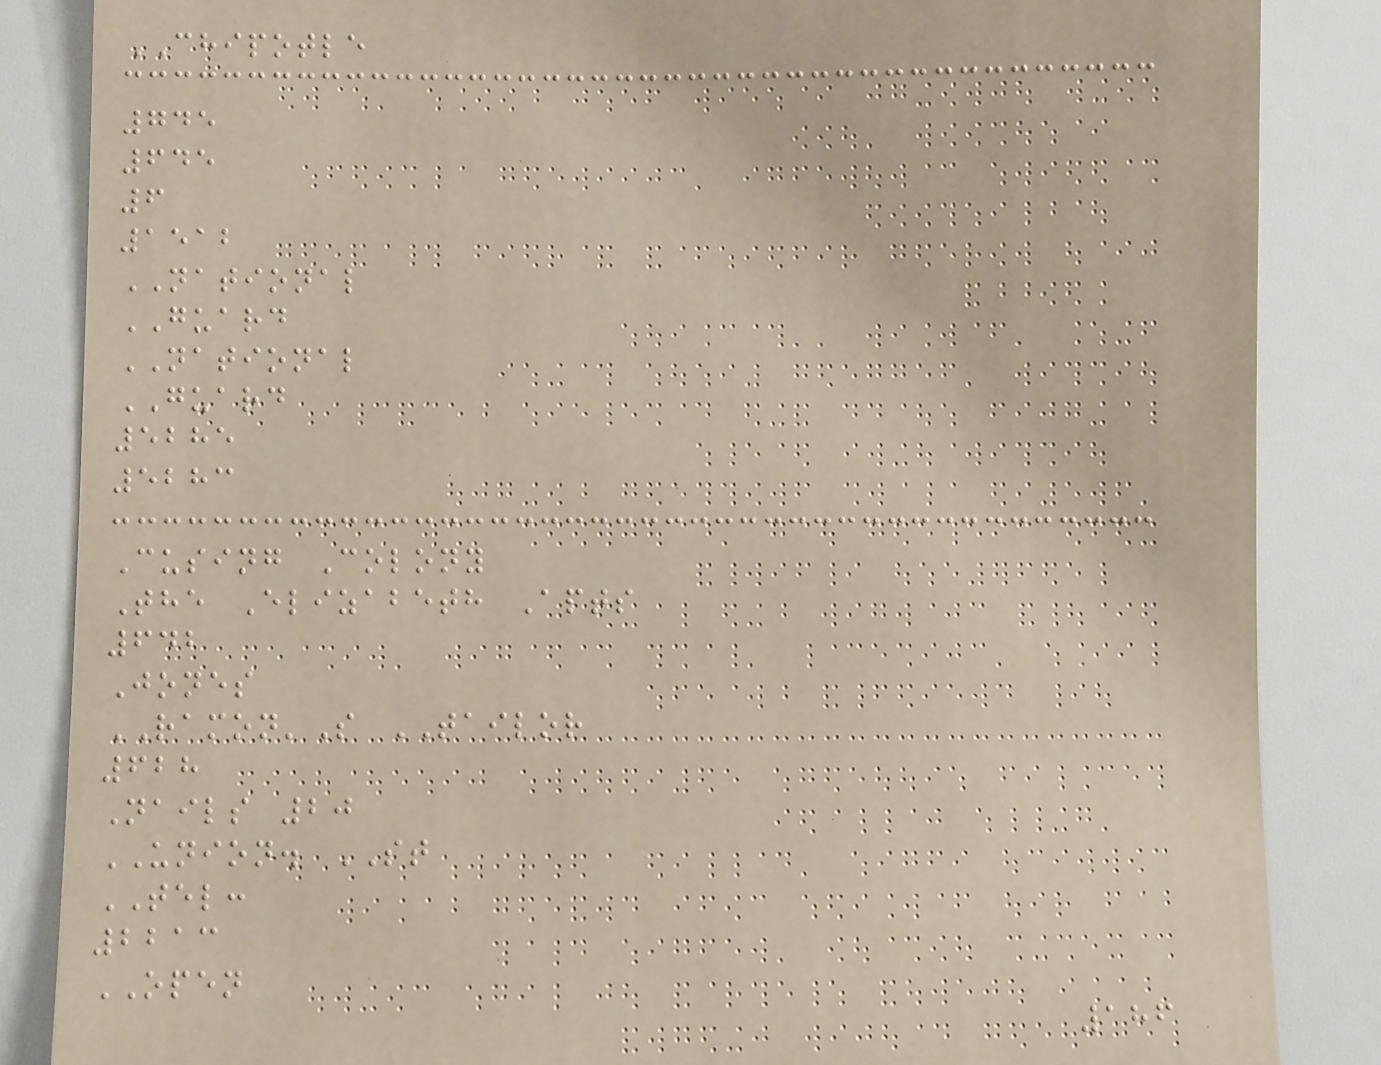CHIPOTLE
745
645
6
1512
NATIONAL
GUARD
NATIONAL
GUARD
5285
5283
Cusing Colony
The Elizabeth Apts
642
Jones
RAMON'S TAILOR
628
Nails 20
UNION. ST
TEL:
2213
OPEN
186
